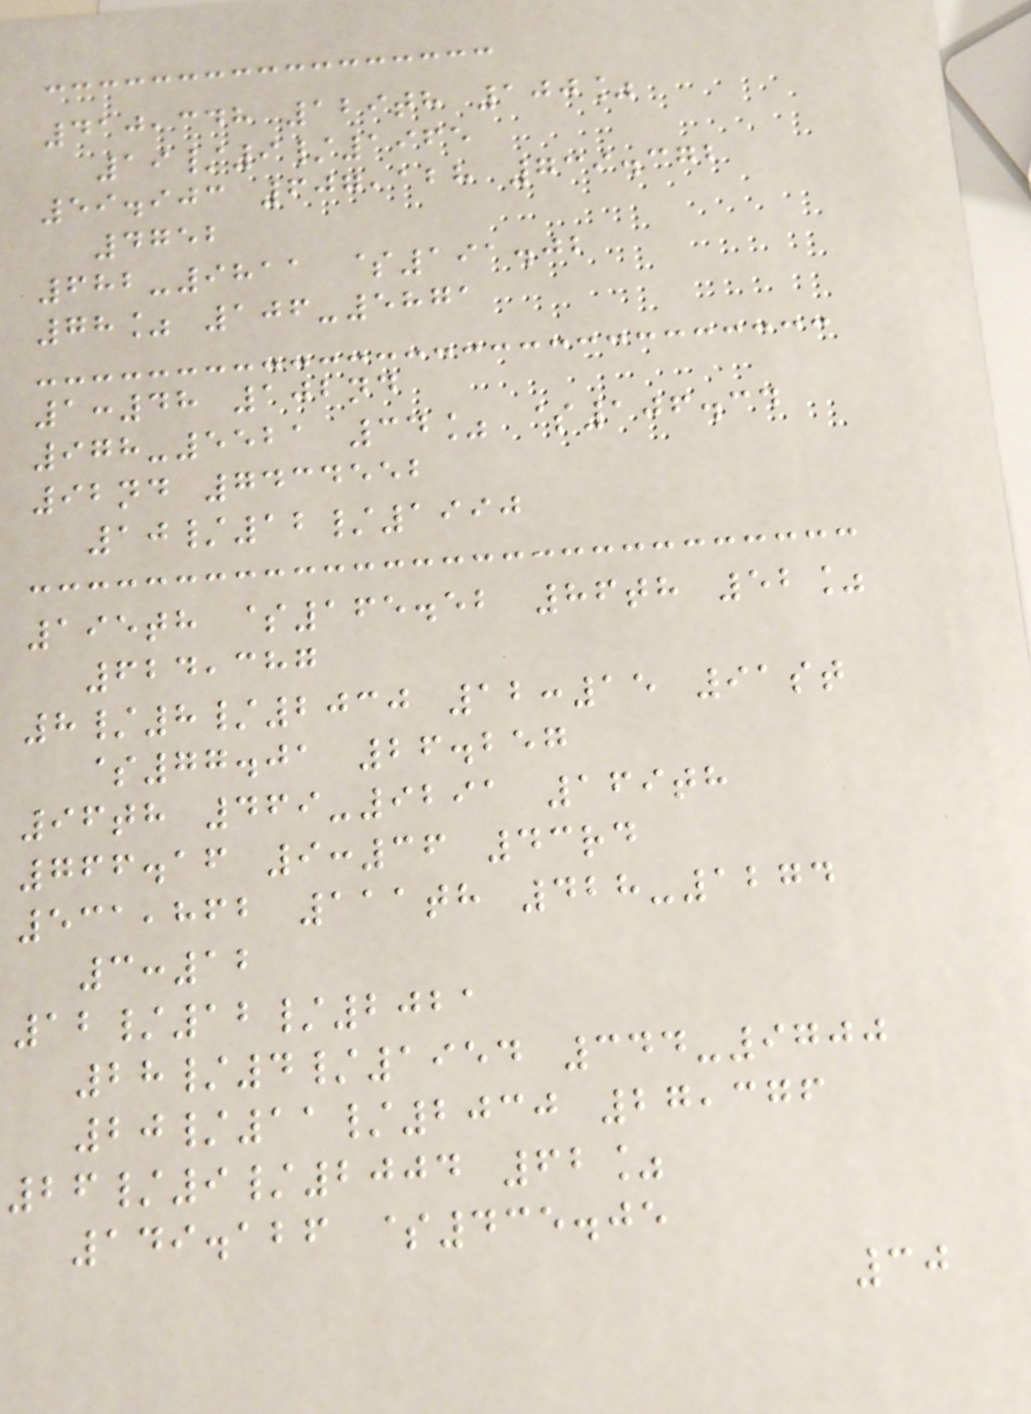410,348 129th 100%
19/9/1965
59.903 607,128 739.372
4752
682-9811 $191.02
78% 106-5871
1:48 102nd
978-5521 34% $106.34
92nd 7434552
10/12/1990
195th $165.52 86th 52%
624,387
8/8/2030 12:15 91st
$77.01 26.257
96th 469-9291 169th
766.16 9:36 43rd
531,862 111th 428-1274
3:12
12/12/2021
28/4/1954 344-9700
20/11/2030 27,376
26/9/2004 62%
149.126 $435.05
30
